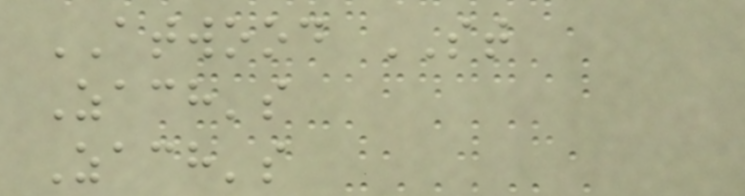ATWOOD ST
Zach's
Zach's
